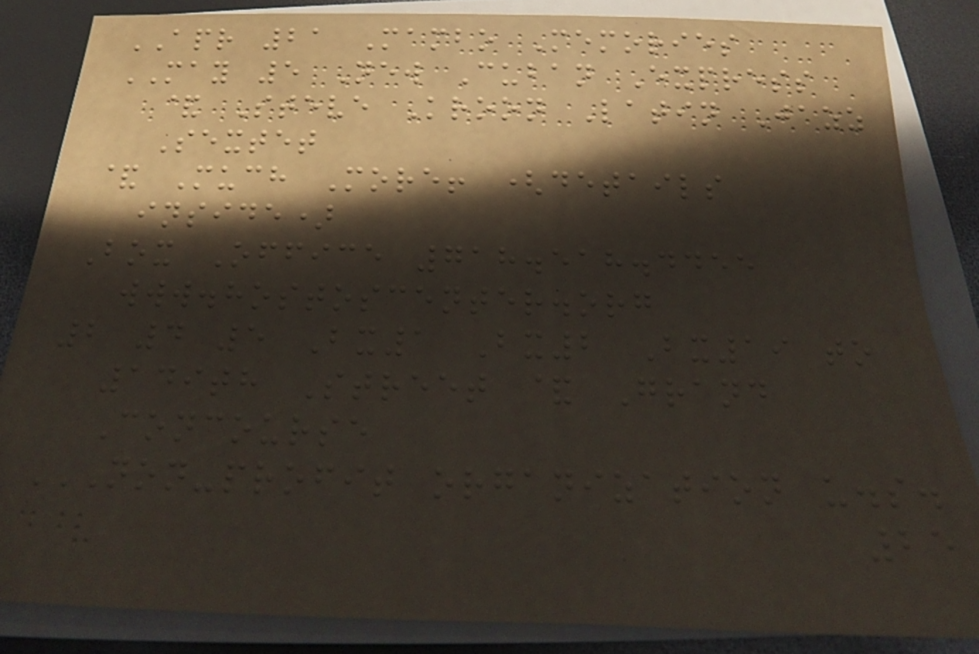APR 21 Mambo Memories
MAY 5 New Cuban Express
& Steve Kroon Latin Jazz
Sextet
& Much More! (details
inside)
Box Office 718.518.4455
www.hostoscenter.org
2 4 5 Bx1 Bx2 Bx19 to
149th Street & Grand
Concourse
NON-PROFIT ORGANIZATION U.S.
25
